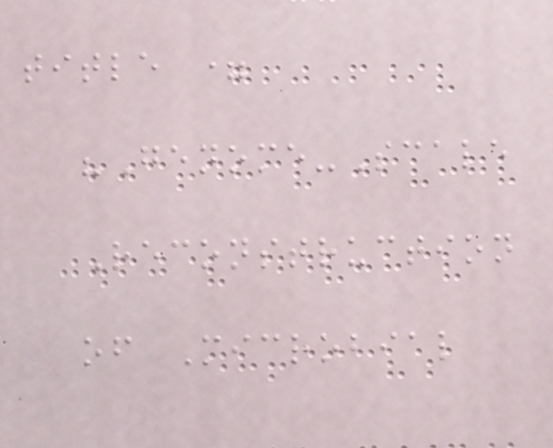title =
"Genome-Scale
Reconstruction
of Microbial
